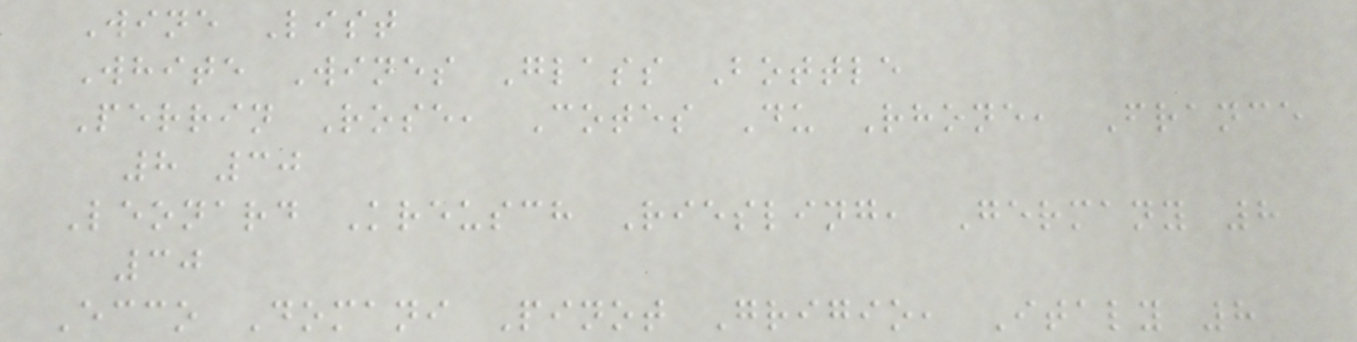Wine List
White Wines Glass Bottle
Perrin Rose, Cotes Du Rhone, France
8 30
Leonard Kreusch Riesling, Germany 8
30
Ecco Domani Pinot Grigio, Italy 8
